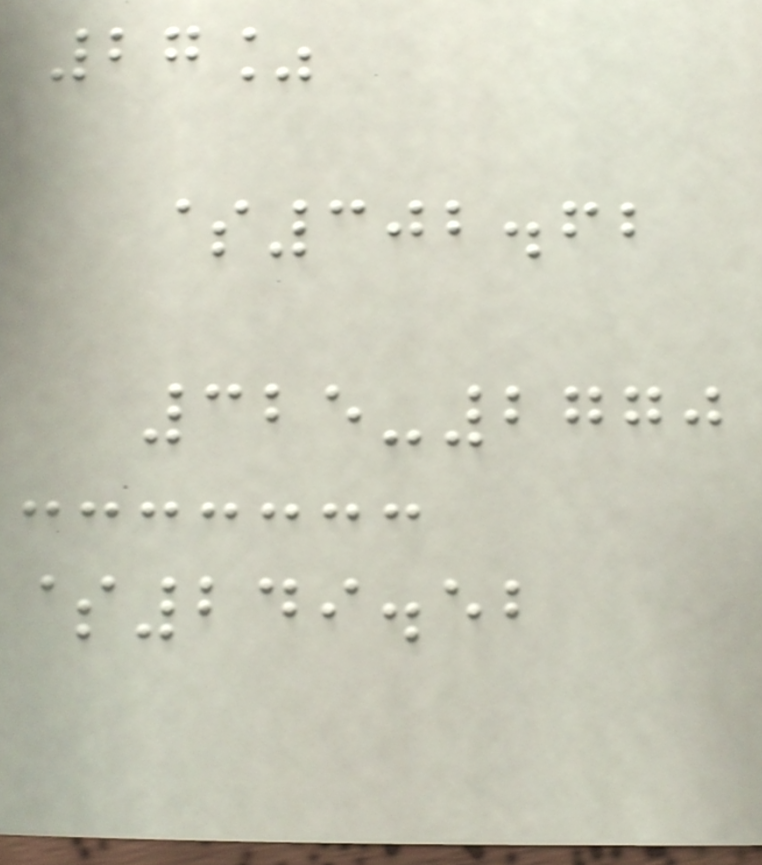27%
$302.62
325-2770
$249.52
